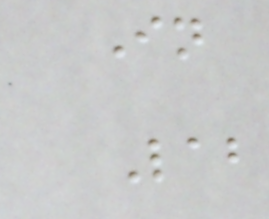In
Lab
